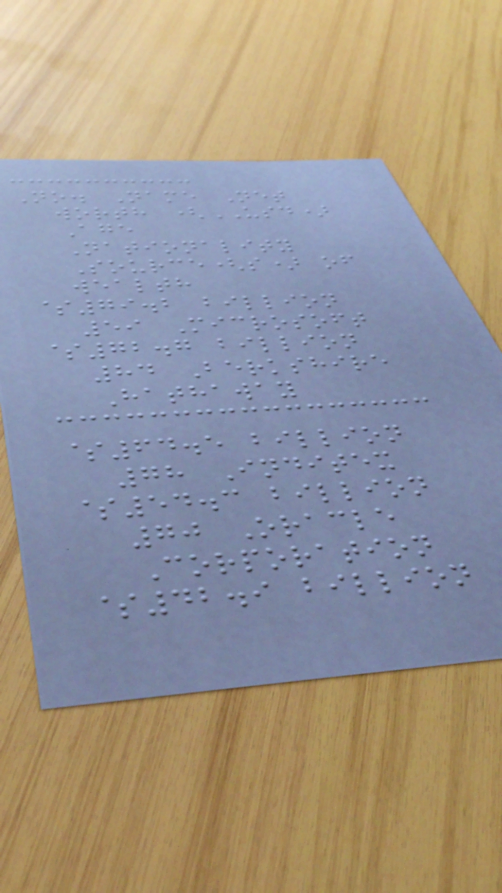No. Name Net
worth (USD)
Age
Nationality
Source(s) of
wealth
$79.2 billion
59 Microsoft
$72.7 billion
84 Berkshire
Hathaway
$64.5 billion
78 Inditex
$54.3 billion
70 Oracle
Corporation
$42.9 billion
